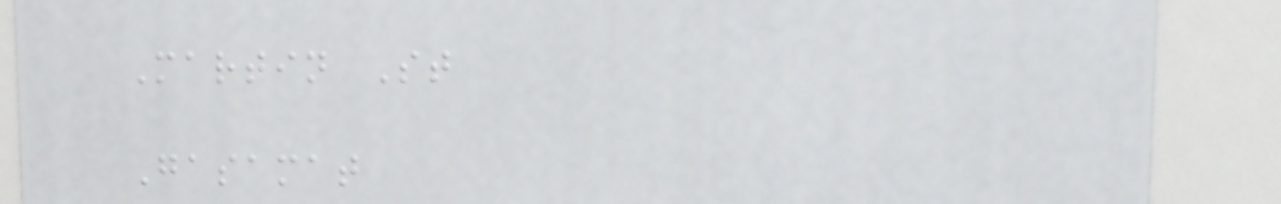Martin St
Gasamat
